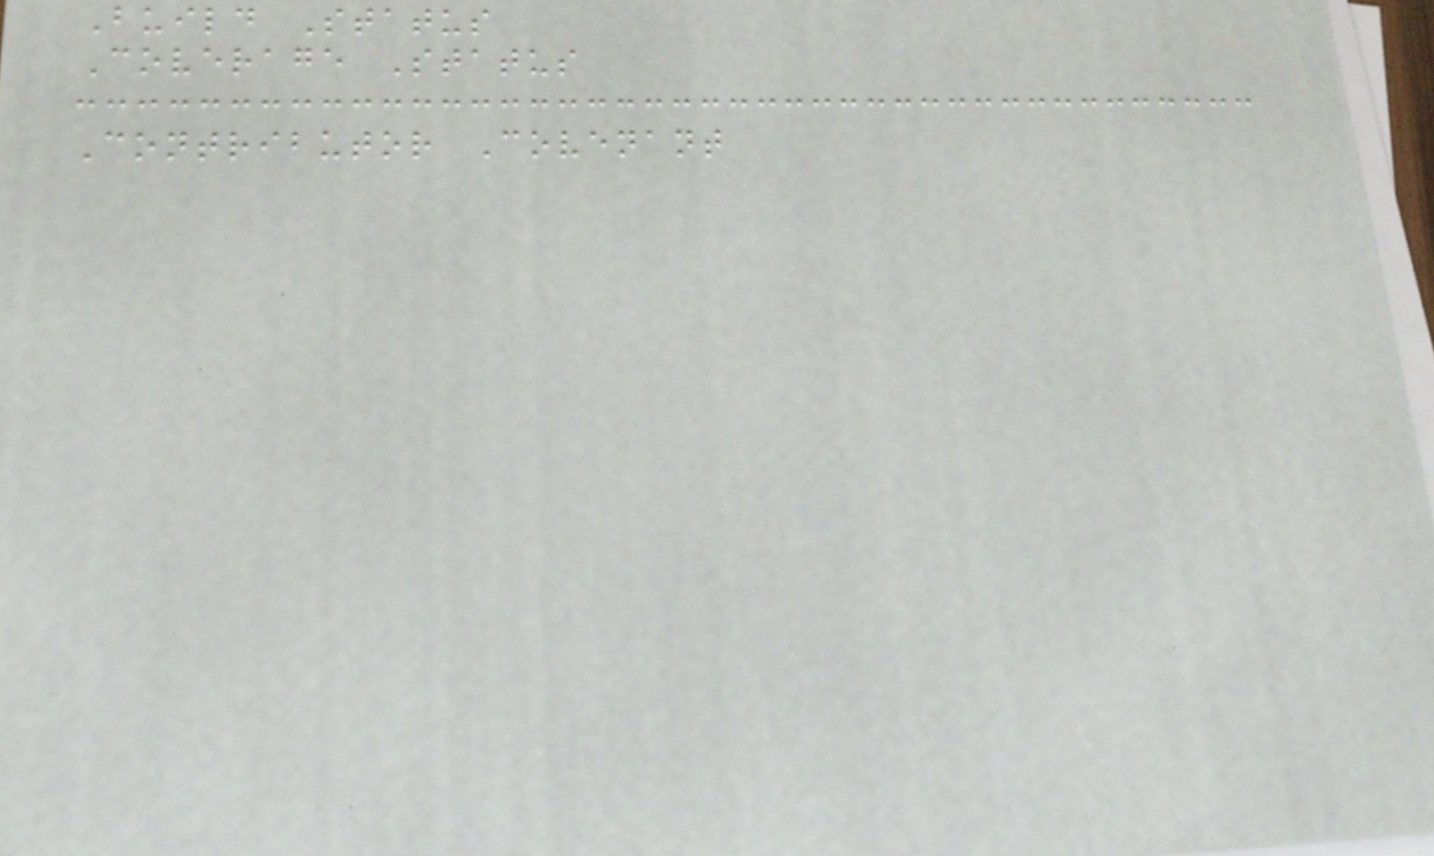Build Status
Coverage Status
Contributor Covenant
